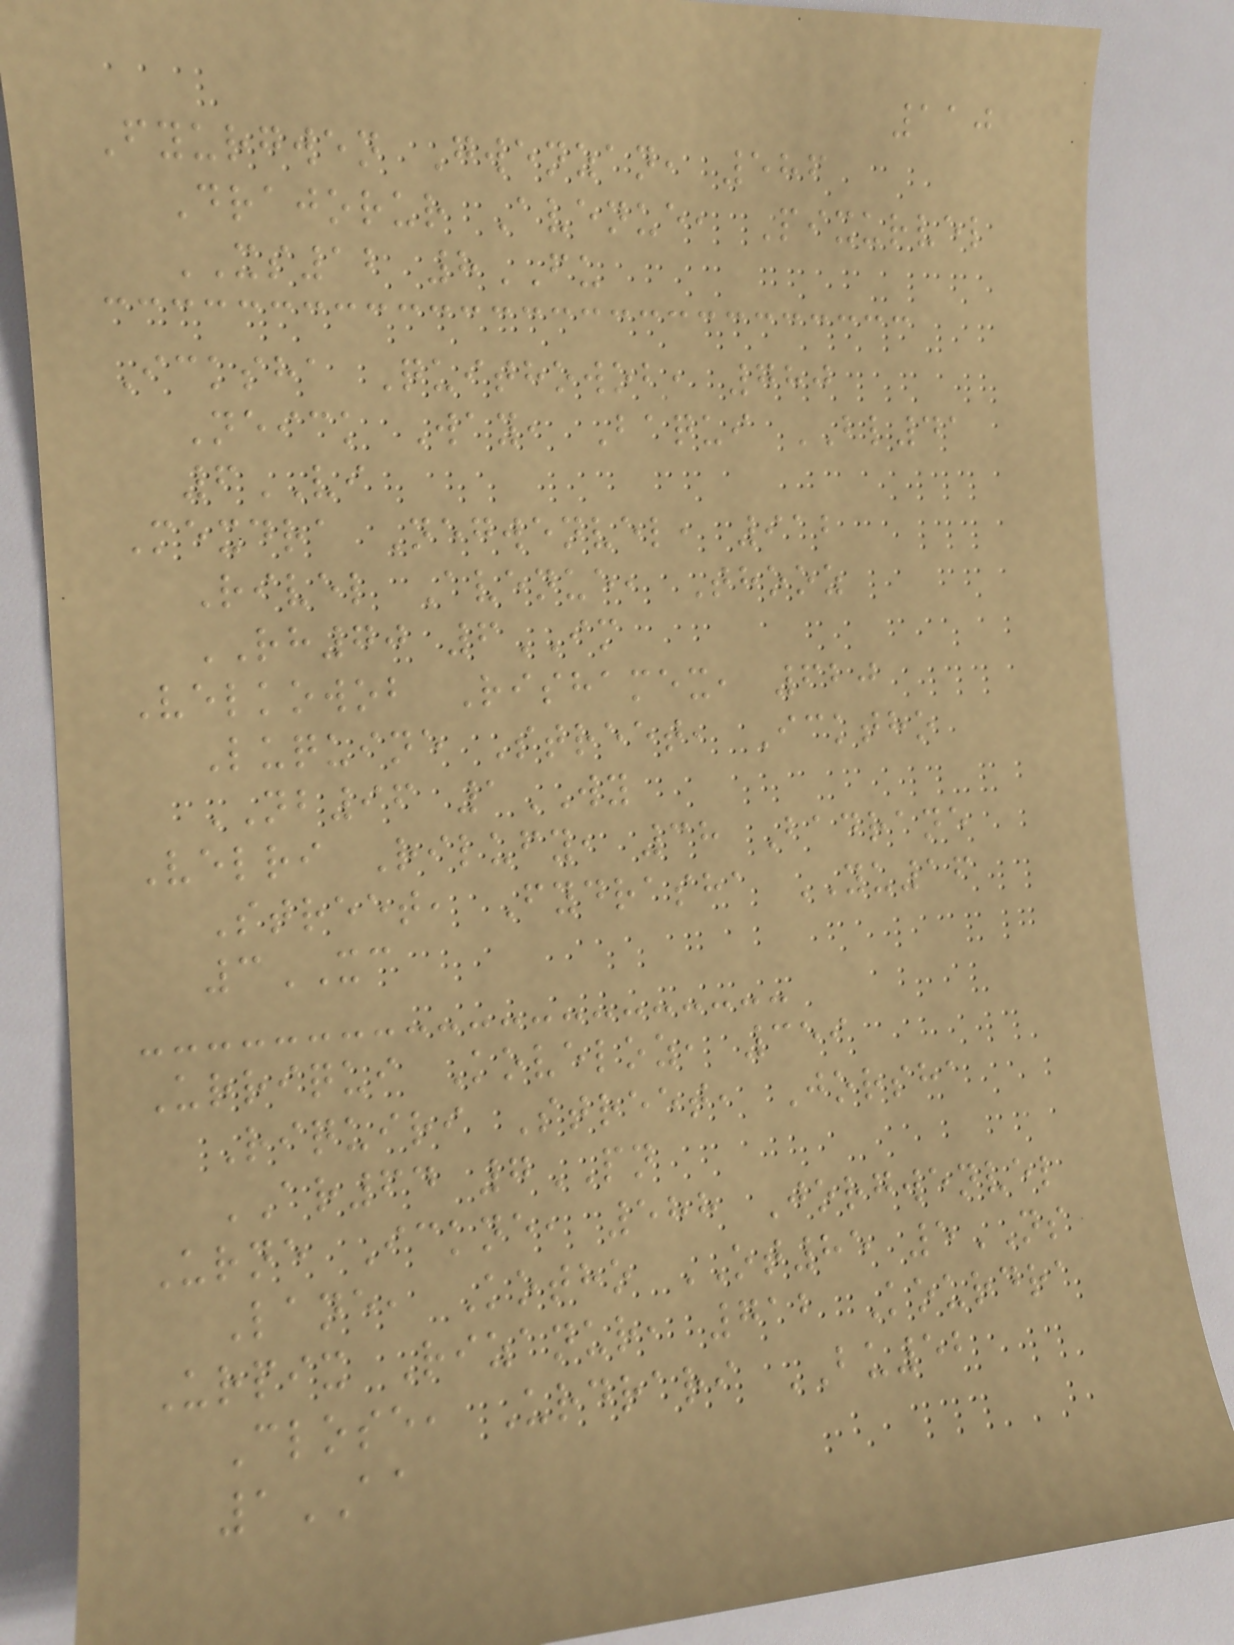110
Fyurgwen Gwenzan, 586
Drajorur Avenue, Pixurvel
XS12 8FU
Icksha Quithowob, 780
Neick Way, Baqui BL41
6VI
Mexdra Negwenvel, 912
Rivel Avenue, Thooz
RH70 6IM
Velkowob Rishamex, 620
Luquine Street, Icktho
NB96 1WY
Velri Rilufy, 38 Badrane
Street, Fydrasha YU16
3XC
Urriqui Koveloz, 359
Riquiri Street, Jorsha
AR64 7PN
Urne Ickne, 588 Jorgwenvel
Lane, Kotho OT85 5NS
Urpix Rizanur, 712 Kourdra
Close, Urdrari BU52
1AA
